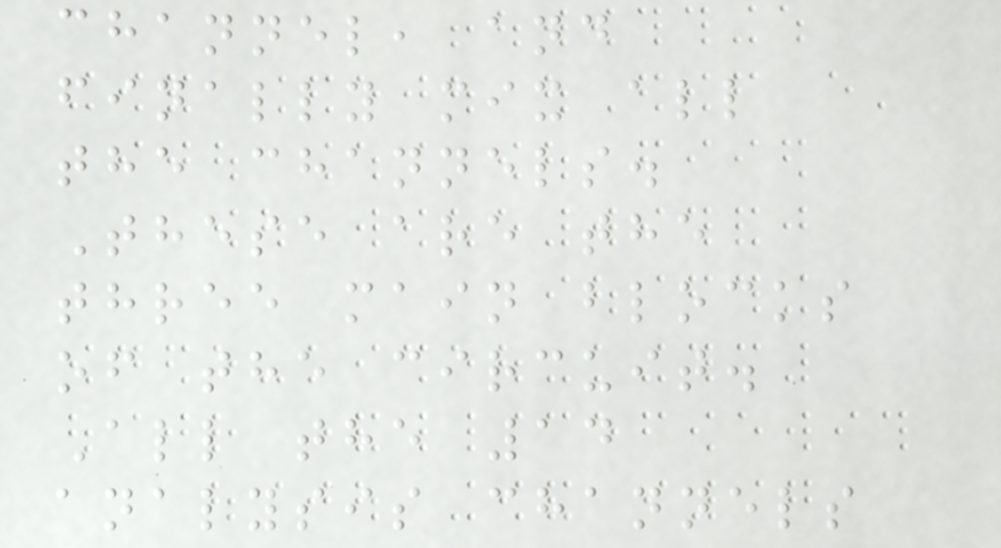channel, and
finally mix all
the channels.
These are the
three main blocks
of the circuit.
All the 14
analysis channels
